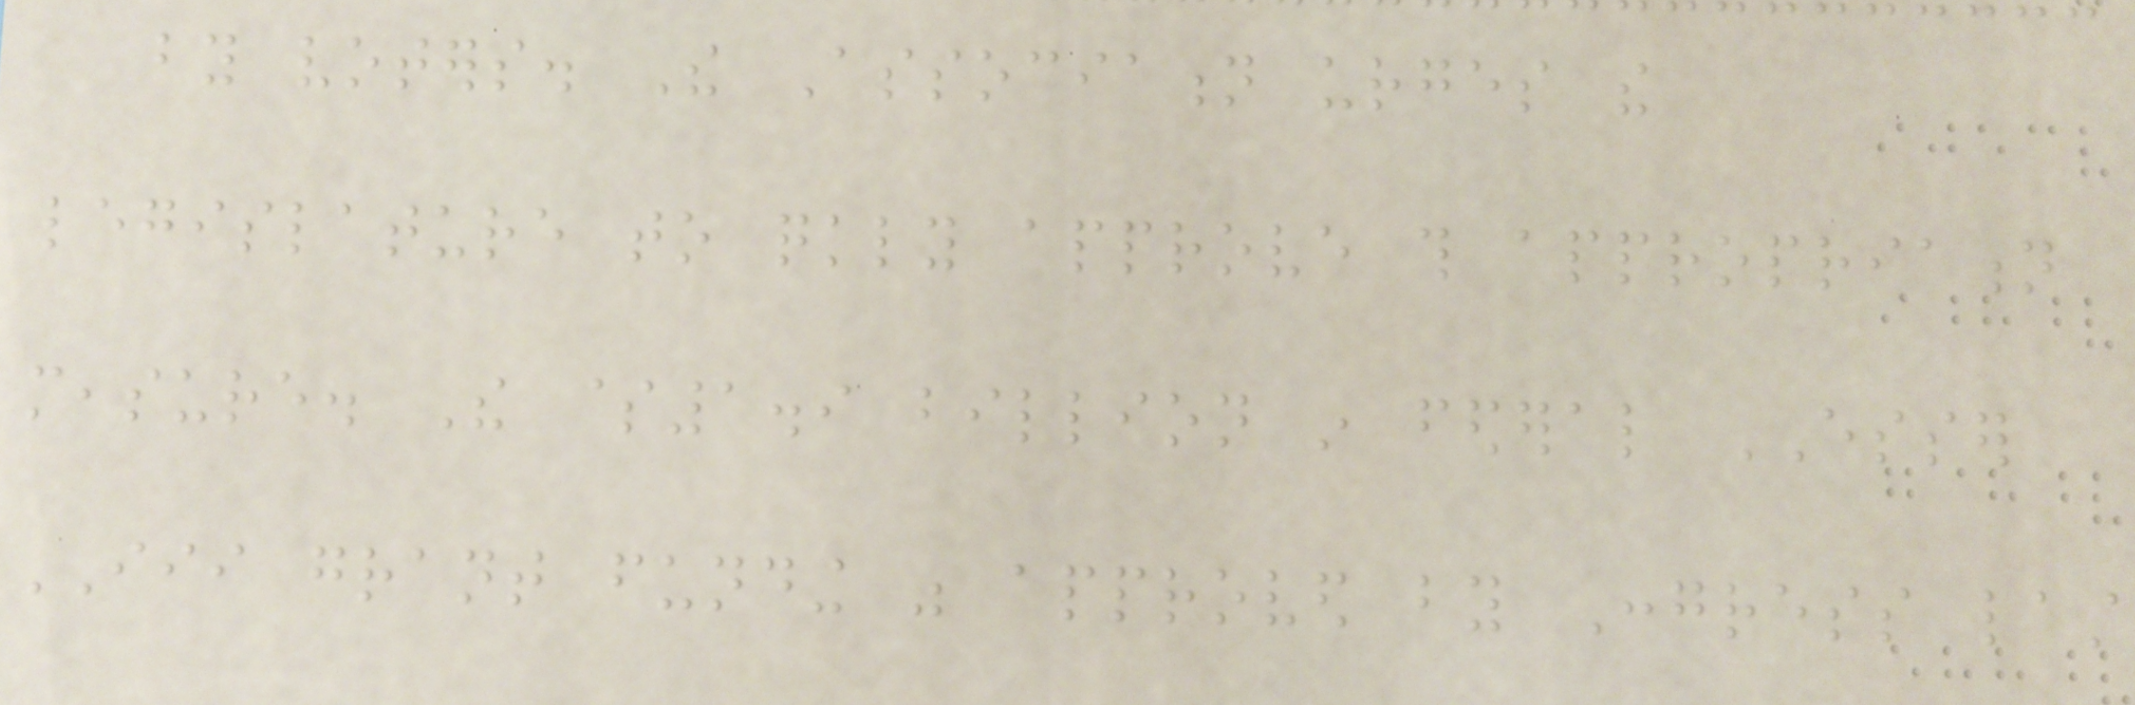by voters. The Association urges the
legislature to quickly approve this appropriation
measure. The $1.9 billion in federal ESSER
III grant funding was approved by Congress last
